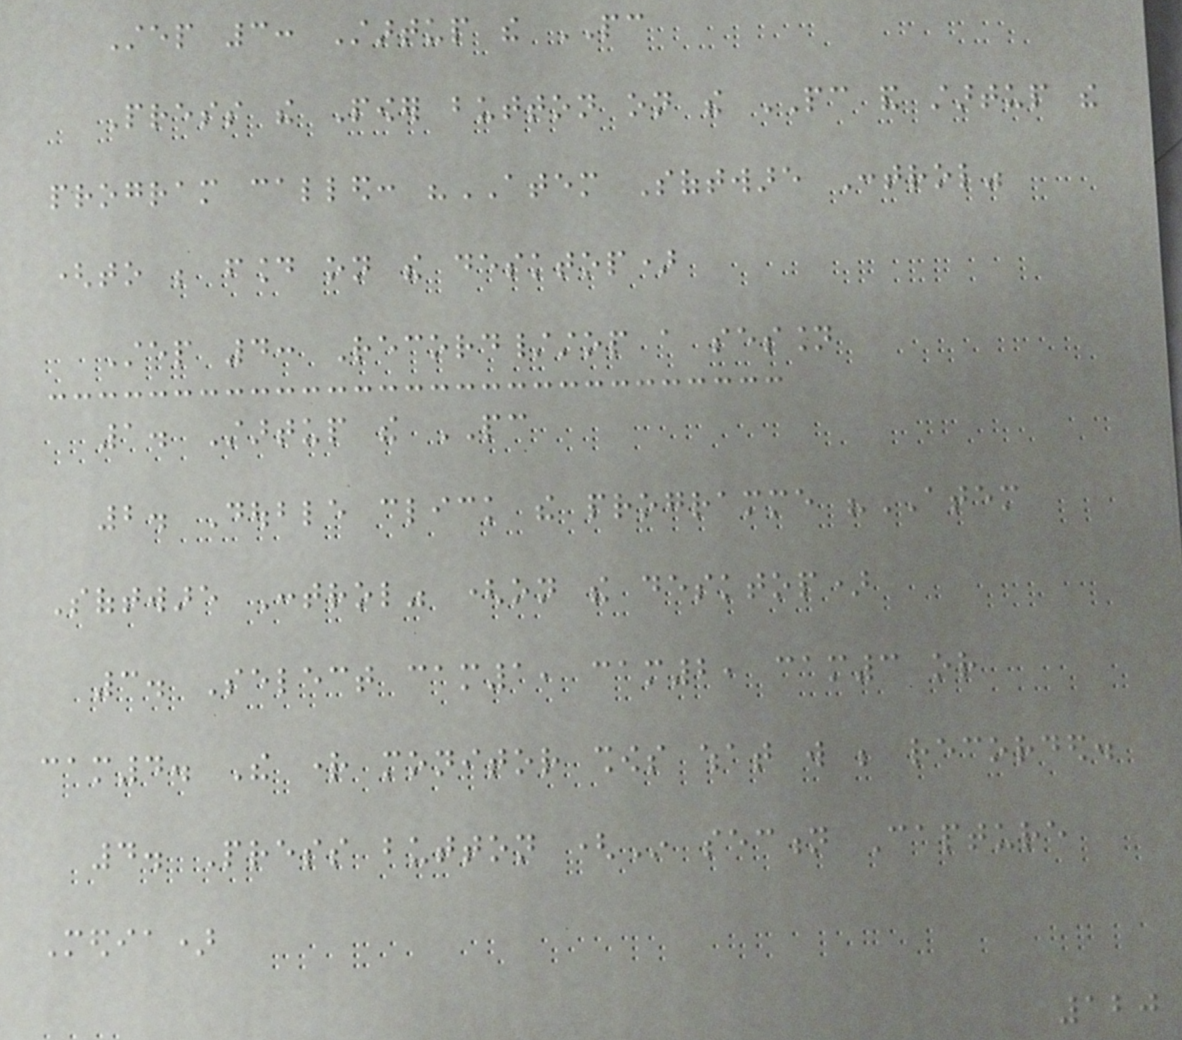Step 3: Startup the PC
Press the Power button on the PC and startup the
program called: "ATEM Software Control"
(to be found on the desktop)
Step 4: Record/stop a session
1. Startup the PC
2. Double click the programme "ATEM
Software Control" (on the desktop)
3. Select cam1, cam2, cam3 or
cam4. The right monitor shows what will be recorded.
4. Press button (In section Capture
Media)
120
